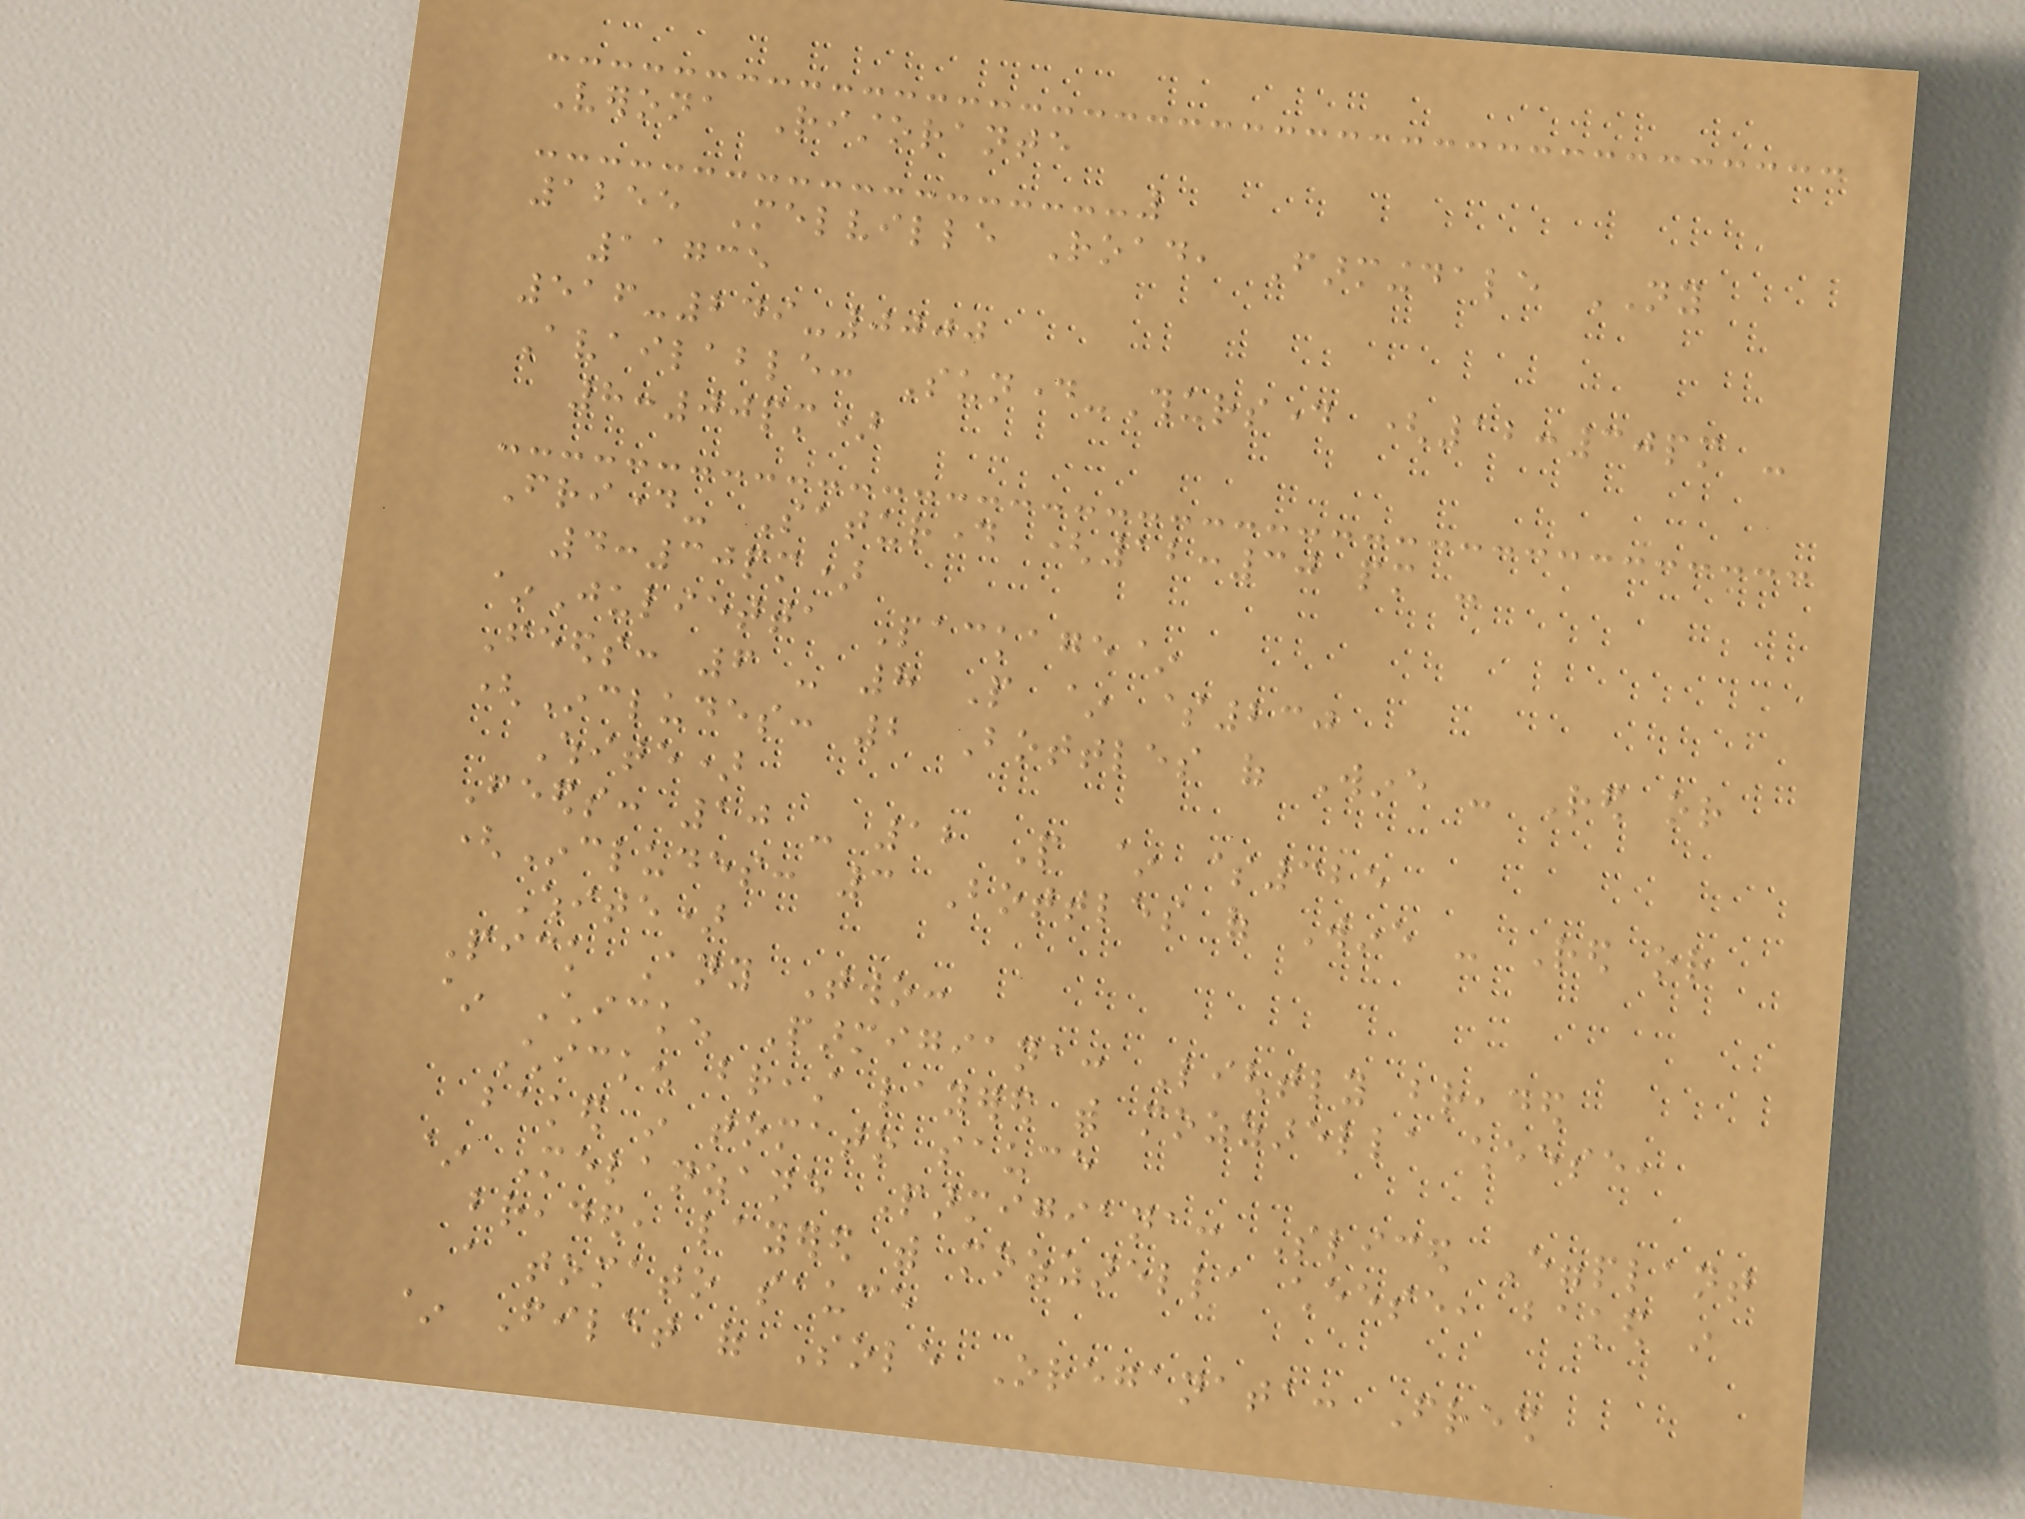Verona Ristorante
1255 Melville Road, Farmingdale NY
11735
516-249-0000
Available: Sunday-Thursday (12:30pm -
8:00pm)
Friday- Saturday (12:30 pm -
4:30pm)
~Julietta Package~
Feeds: 6 - 8 People ~ $230
(Includes: 2 Bottles of Wine - Red or
White)
Feeds: 10 - 12 People ~ $325
(Includes: 3 Bottles of Wine - Red or
White)
Pick Any Two:
~ Chicken Parmigiana: Lightly breaded
Chicken breast layered with mozzarella cheese,
baked in tomato sauce
~ Melanzane Parmigiana: Sliced Eggplant
breaded, layered with mozzarella cheese, baked in
a tomato sauce
~ Filet of Sole Oreganata: Fresh
